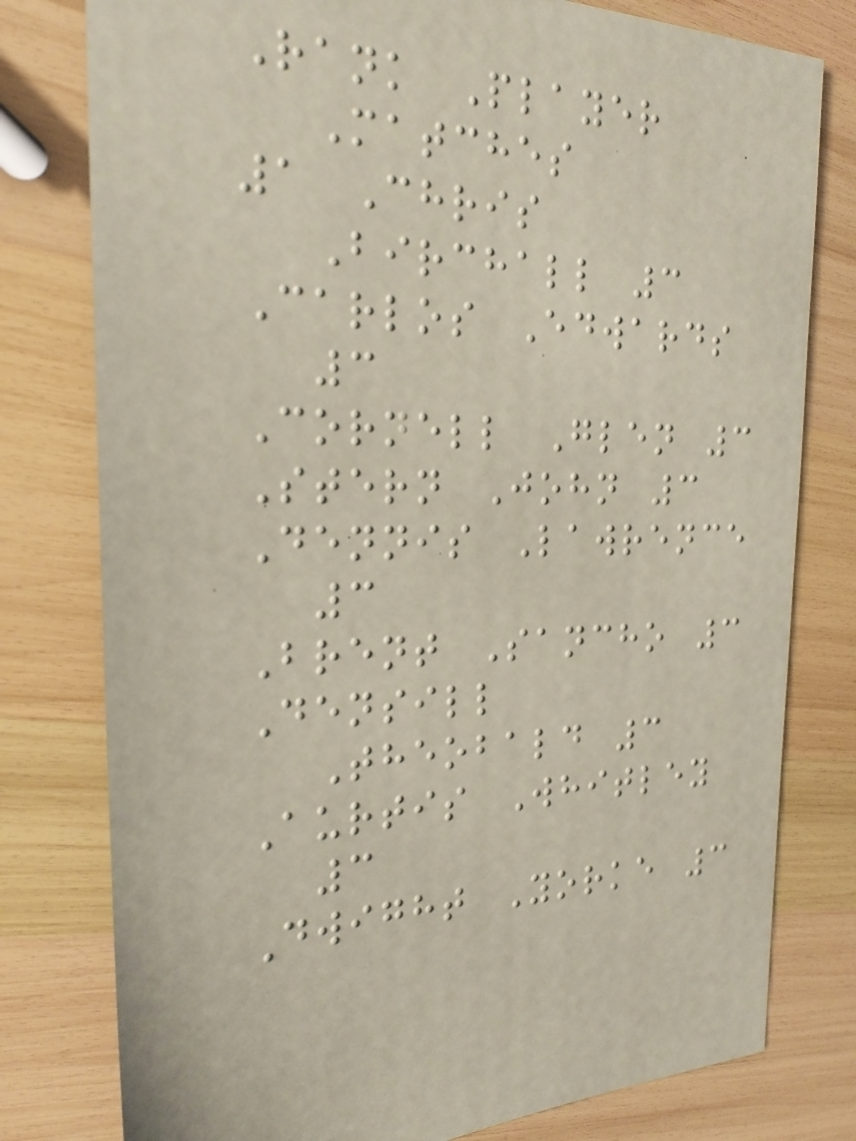Rank Player
Matches
1 Chris
Birchall 3
Carlos Edwards
3
Cornell Glen 3
Stern John 3
Dennis Lawrence
3
Brent Sancho 3
Densill
Theobald 3
Aurtis Whitley
3
Dwight Yorke 3
